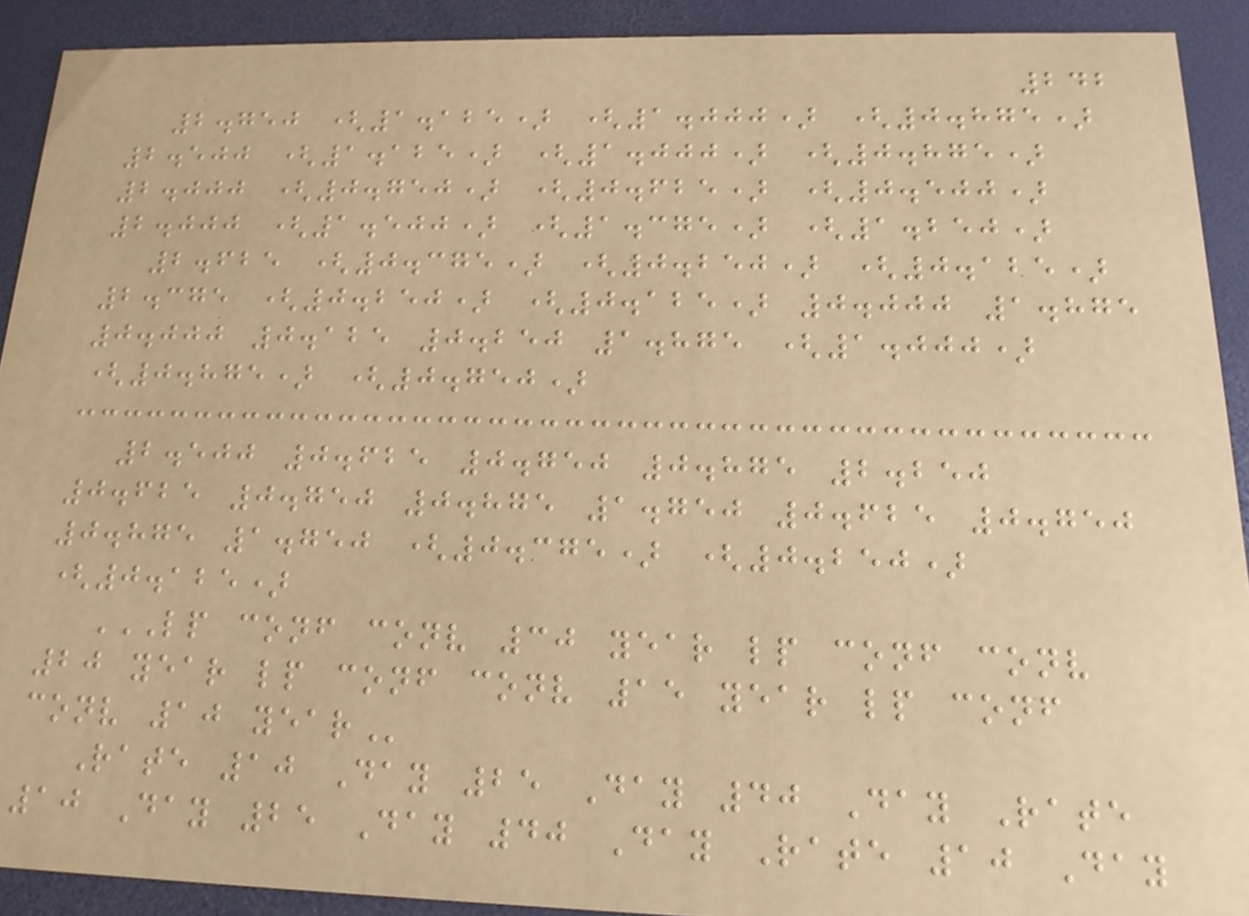242
2.750 (1.125) (1.000) (0.875)
2.500 (1.125) (1.000) (0.875)
2.000 (0.750) (0.625) (0.500)
2.000 (1.500) (1.375) (1.250)
2.625 (0.375) (0.250) (0.125)
2.375 (0.250) (0.125) 0.000 1.875
0.000 0.125 0.250 1.875 (1.000)
(0.875) (0.750)
2.500 0.625 0.750 0.875 2.250
0.625 0.750 0.875 1.750 0.625 0.750
0.875 1.750 (0.375) (0.250)
(0.125)
LP CONF CONV 30 YEAR LP CONF CONV
20 YEAR LP CONF CONV 15 YEAR LP CONF
CONV 10 YEAR
Rate 10 Day 25 Day 40 Day Rate
10 Day 25 Day 40 Day Rate 10 Day
